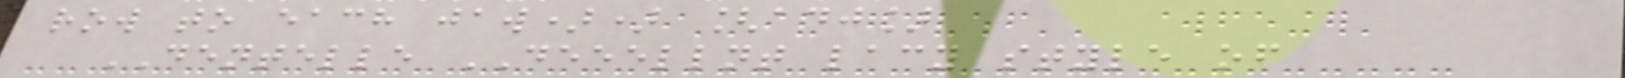row to each jaw)) [adj]
DENTELLE DEEELLNT lacy style of
